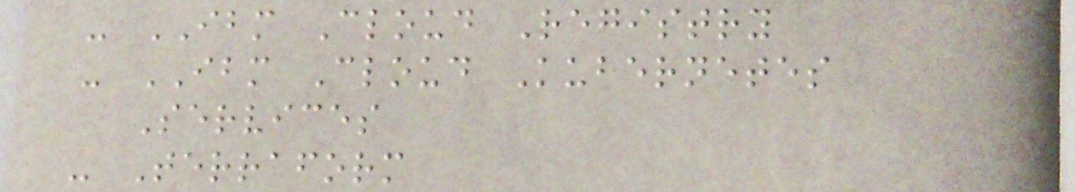- IBM Cloud Registry
- IBM Cloud Kubernetes
Services
- Terraform
